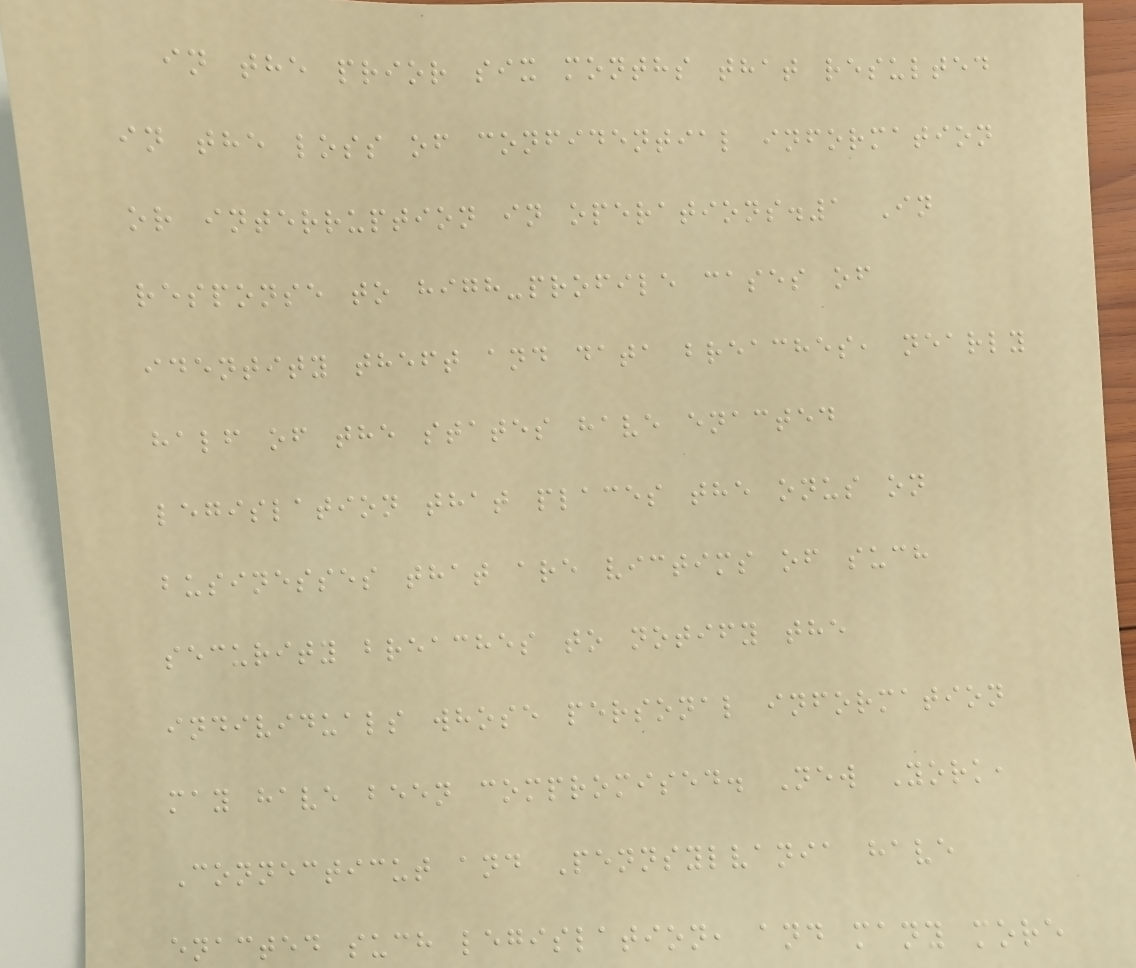in the prior six months that resulted
in the loss of confidential information
or interruption in operations.1 In
response to high-profile cases of
identity theft and data breaches, nearly
half of the states have enacted
legislation that places the onus on
businesses that are victims of such
security breaches to notify the
individuals whose personal information
may have been compromised. New York,
Connecticut and Pennsylvania have
enacted such legislation, and many more
